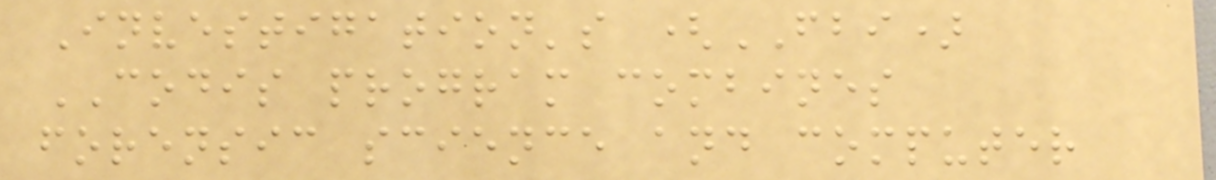Investigation's (FBI)
CODIS program combines
forensic science and computer
